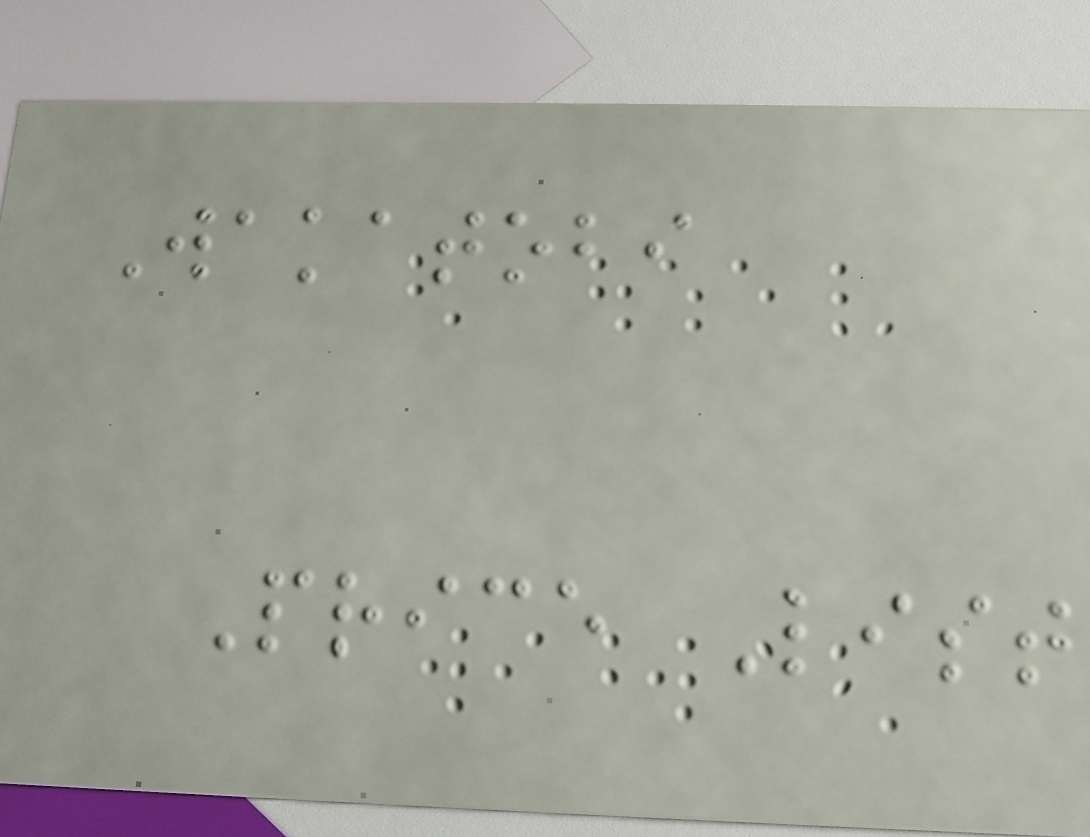Wakatobi
Price List
